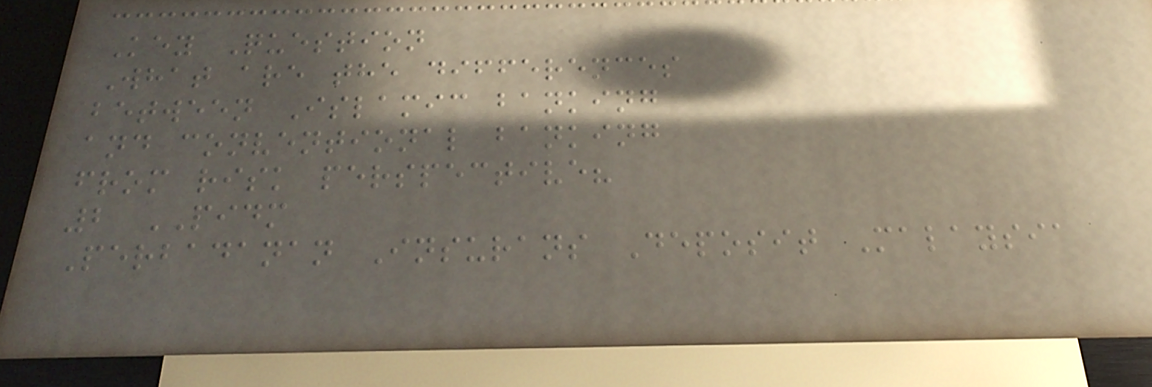Key Question
What are the differences
between Islamic banking
and conventional banking
from risk perspective?
2 PIDM
Perbadanan Insurans Deposit Malaysia
